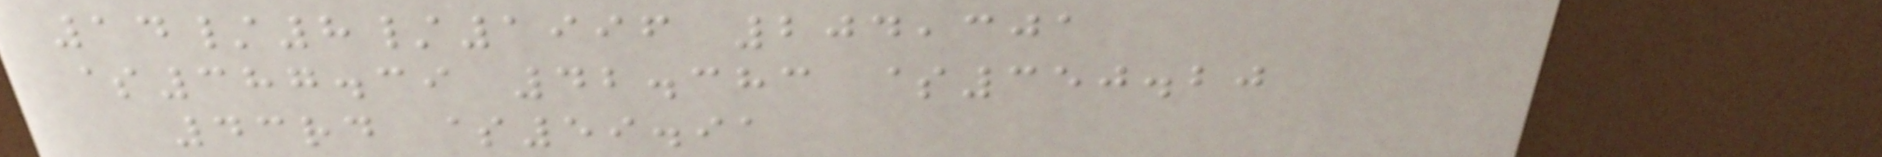14/8/1996 204,301
$387.39 42.383 $350.20
43rd $59.91
